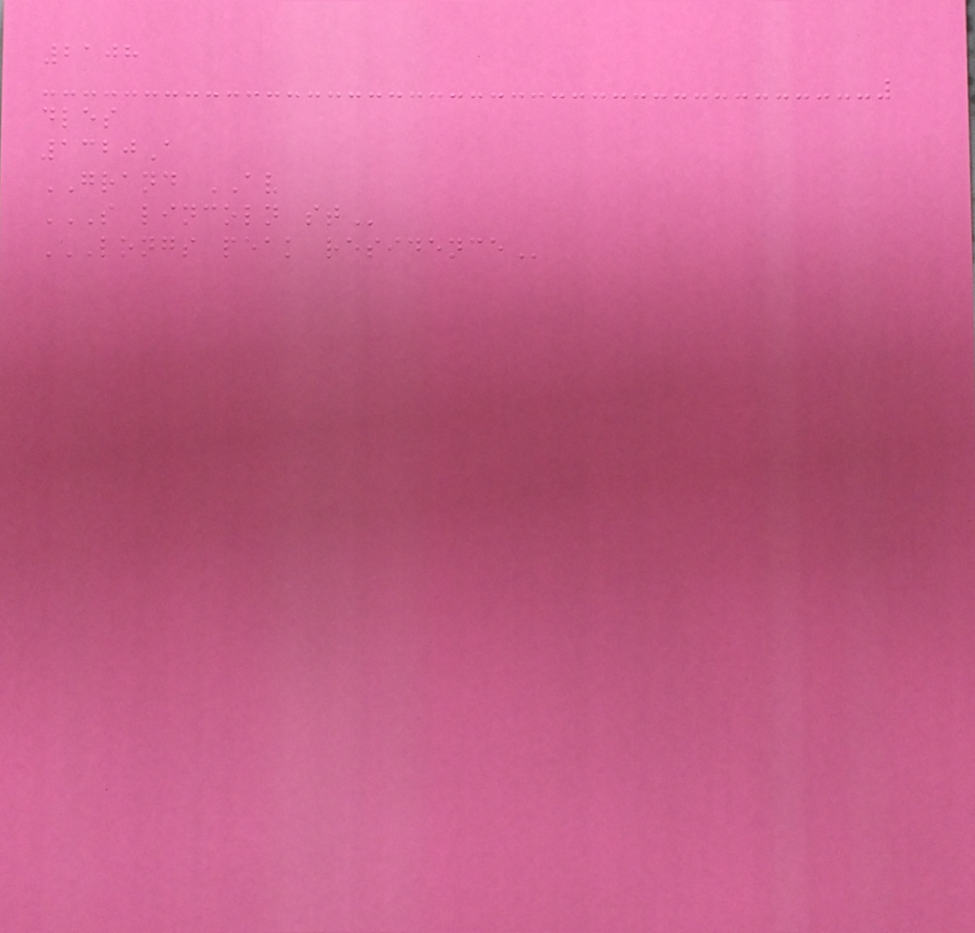2108
dles
1320A
GRAND AV
S LINCOLN ST
LONGS PEAK RESIDENCE
